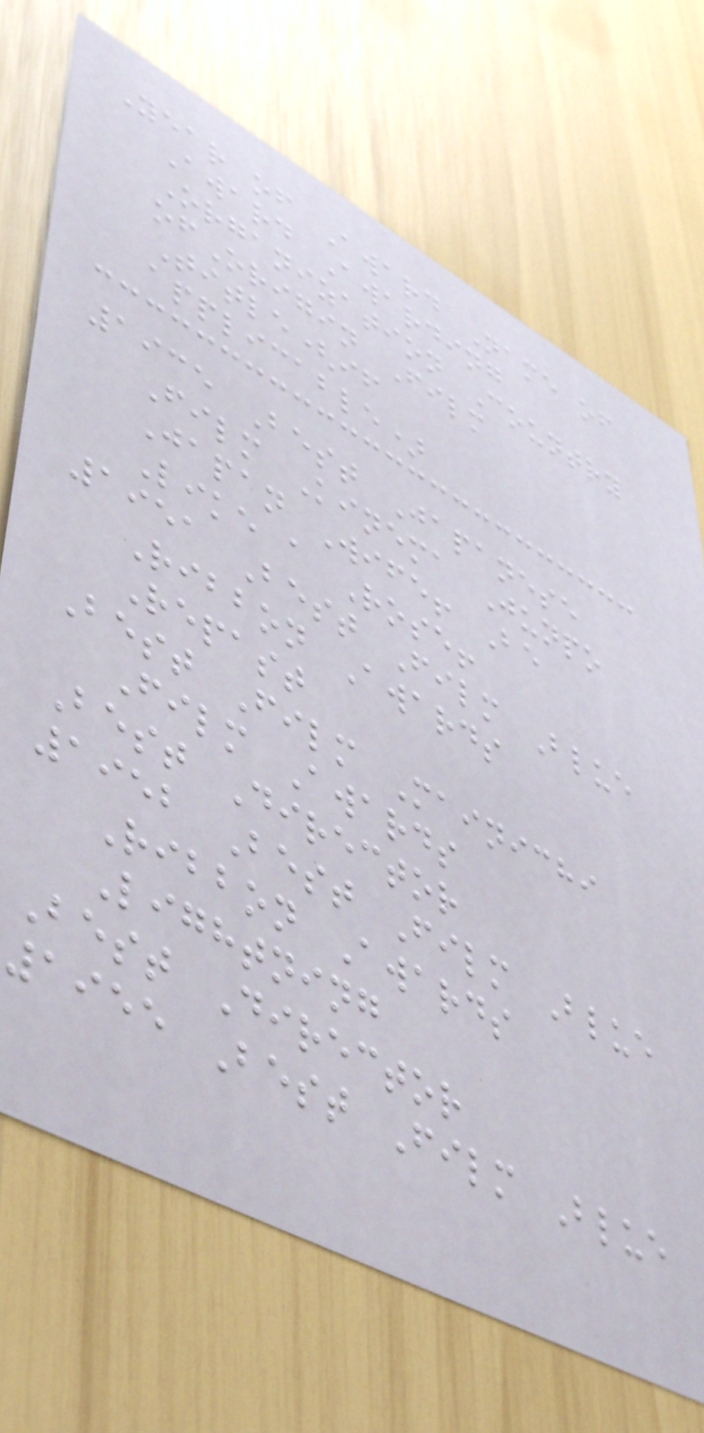Year of Award Name of
Award Awarding
Organization Country
ofOrigin Film
Title(if
applicable)
1935 Best Japanese
Film Kinema Junpo
Japan Wife! Be
Like a Rose!
1951 Best Film Blue
Ribbon Awards
Repast
Best Film Mainichi
Film Awards
Best Director
1952 Best Film Blue
Ribbon Awards
Lightning
Best Director
1955 Best Film Blue
